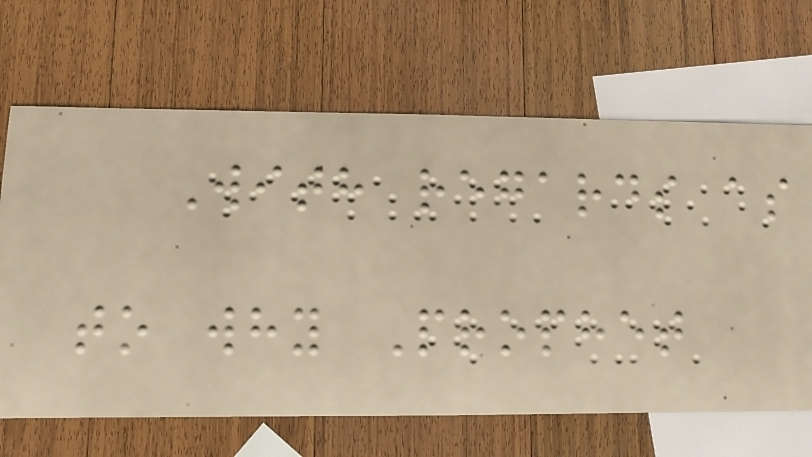With regards as
to why Prophet
